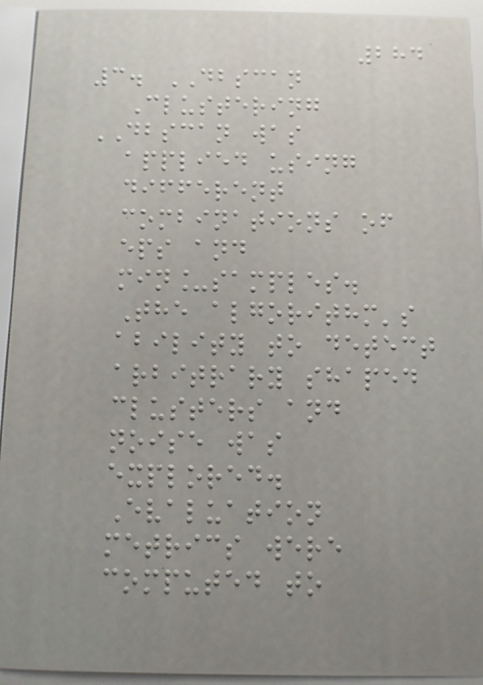284
3. DBSCAN
Clustering
DBSCAN was
applied using
different
combinations of
eps and
min_samples.
The algorithm's
ability to detect
arbitrary shaped
clusters and
noise was
explored.
Evaluation
metrics were
computed to
